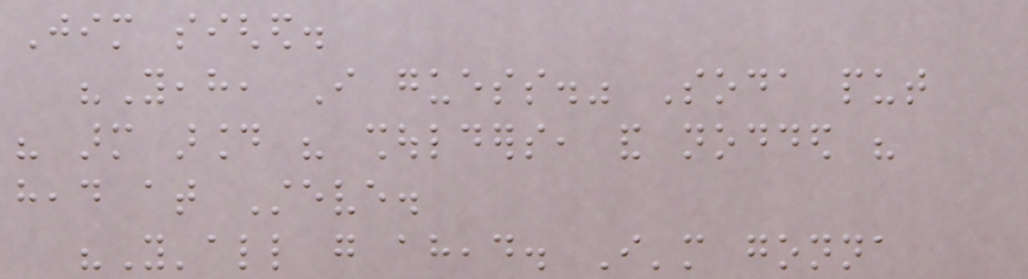Jim sighed.
"Yeah, I guess." Soda put
his arm around his shoulders, and nodded his
head at Steve.
"Y'all go ahead. I'm gonna
